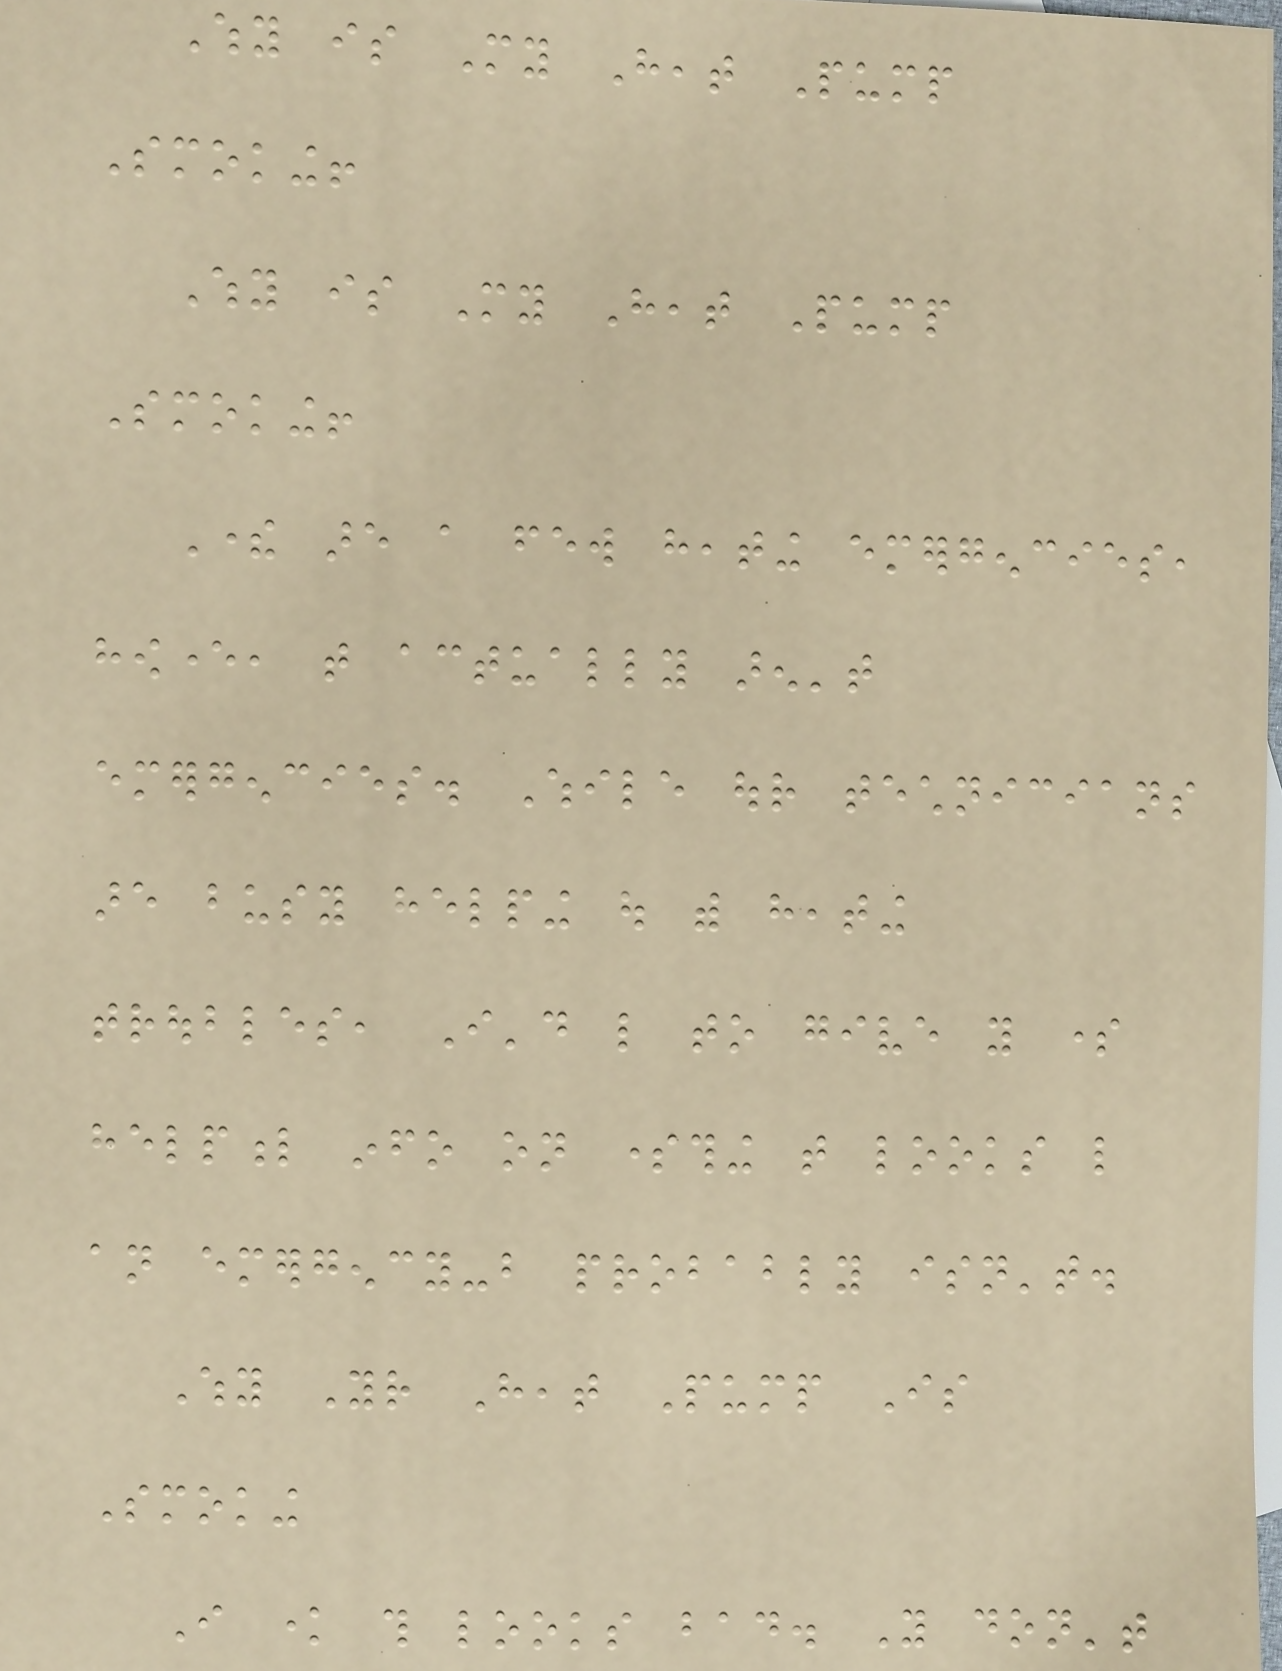Why is My Heat Pump
Smoking!
Why is My Heat Pump
Smoking!
There are a few heating emergencies,
however, that actually aren't
emergencies. While our technicians
are busy helping out with heating
troubles, I'd like to give you some
helpful info on something that looks like
an emergency-but probably isn't.
Why Your Heat Pump Is
Smoking
I know this looks bad. You don't
